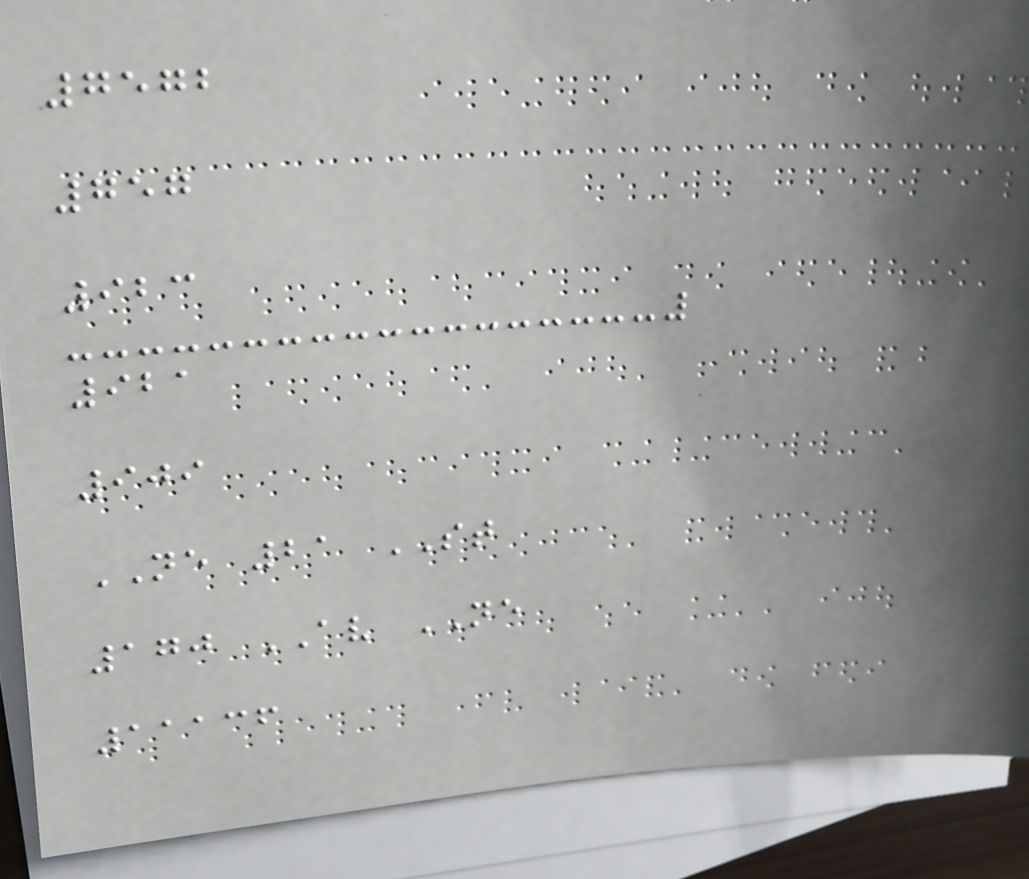7572
757
923
921
909
NE 21 ST
170 AV NE
11136
